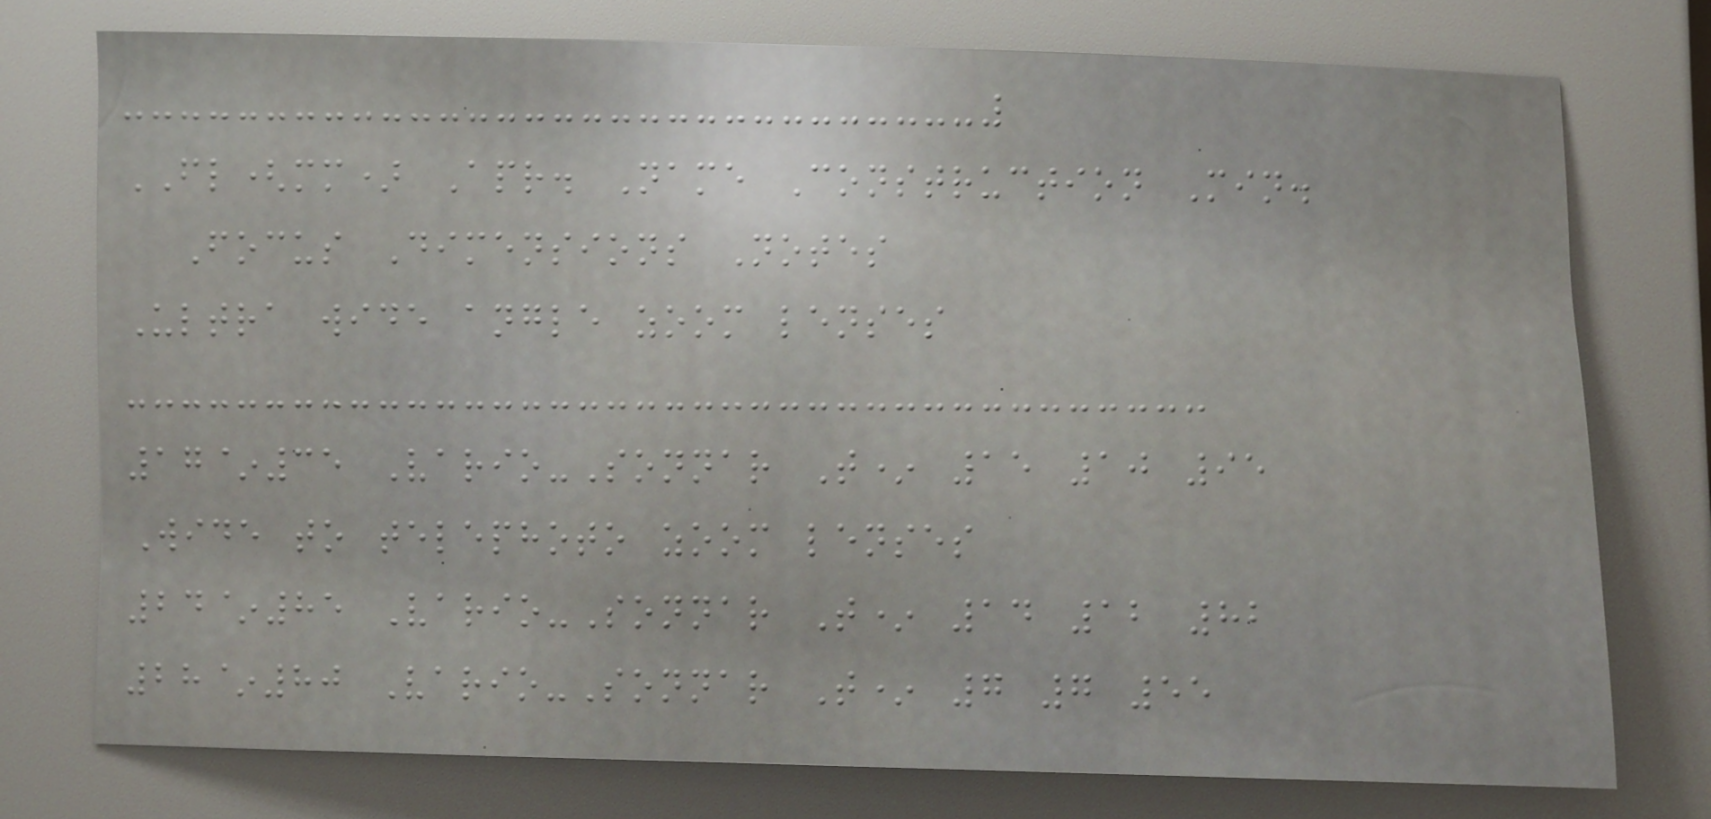FL(mm) Apr. Name Construction Min.
Focus Dimensions Notes
Ultra wide angle zoom lenses
17~35 Vario-Sonnar T* 15 10 95
Wide to telephoto zoom lenses
24~85 Vario-Sonnar T* 14 12 82
28~80 Vario-Sonnar T* 7 7 55
